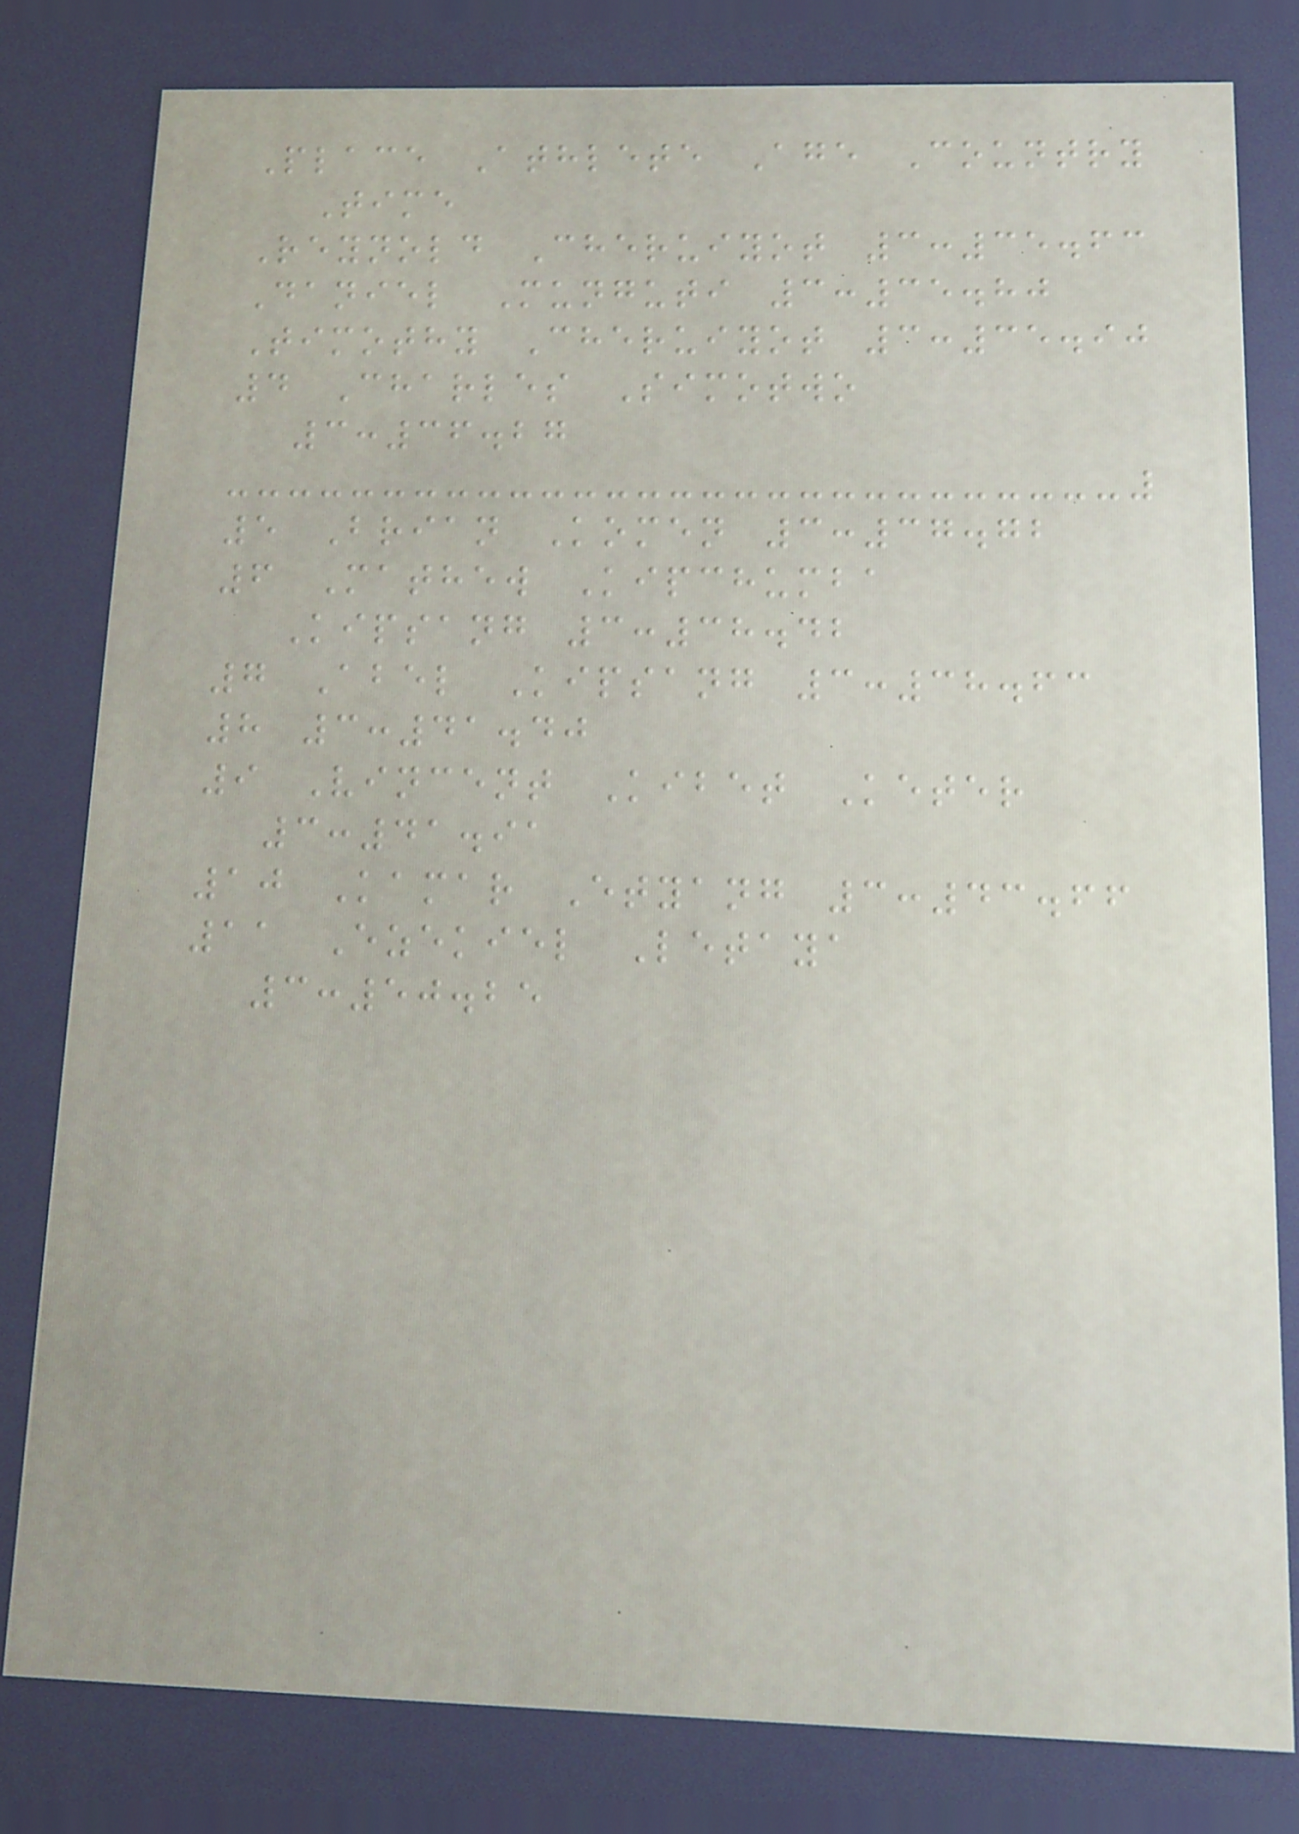Place Athlete Age Country
Time
Reynold Cheruiyot 3:35.63
Daniel Munguti 3:35.80
Timothy Cheruiyot 3:35.90
4 Charles Simotwo
3:36.27
5 Brian Komen 3:37.72
6 Mathew Kipchumba
Kipsang 3:38.42
7 Abel Kipsang 3:38.63
8 3:41.40
9 Vincent Kibet Keter
3:41.91
10 Kamar Etyang 3:43.66
11 Ezekiel Letaya
3:50.25
